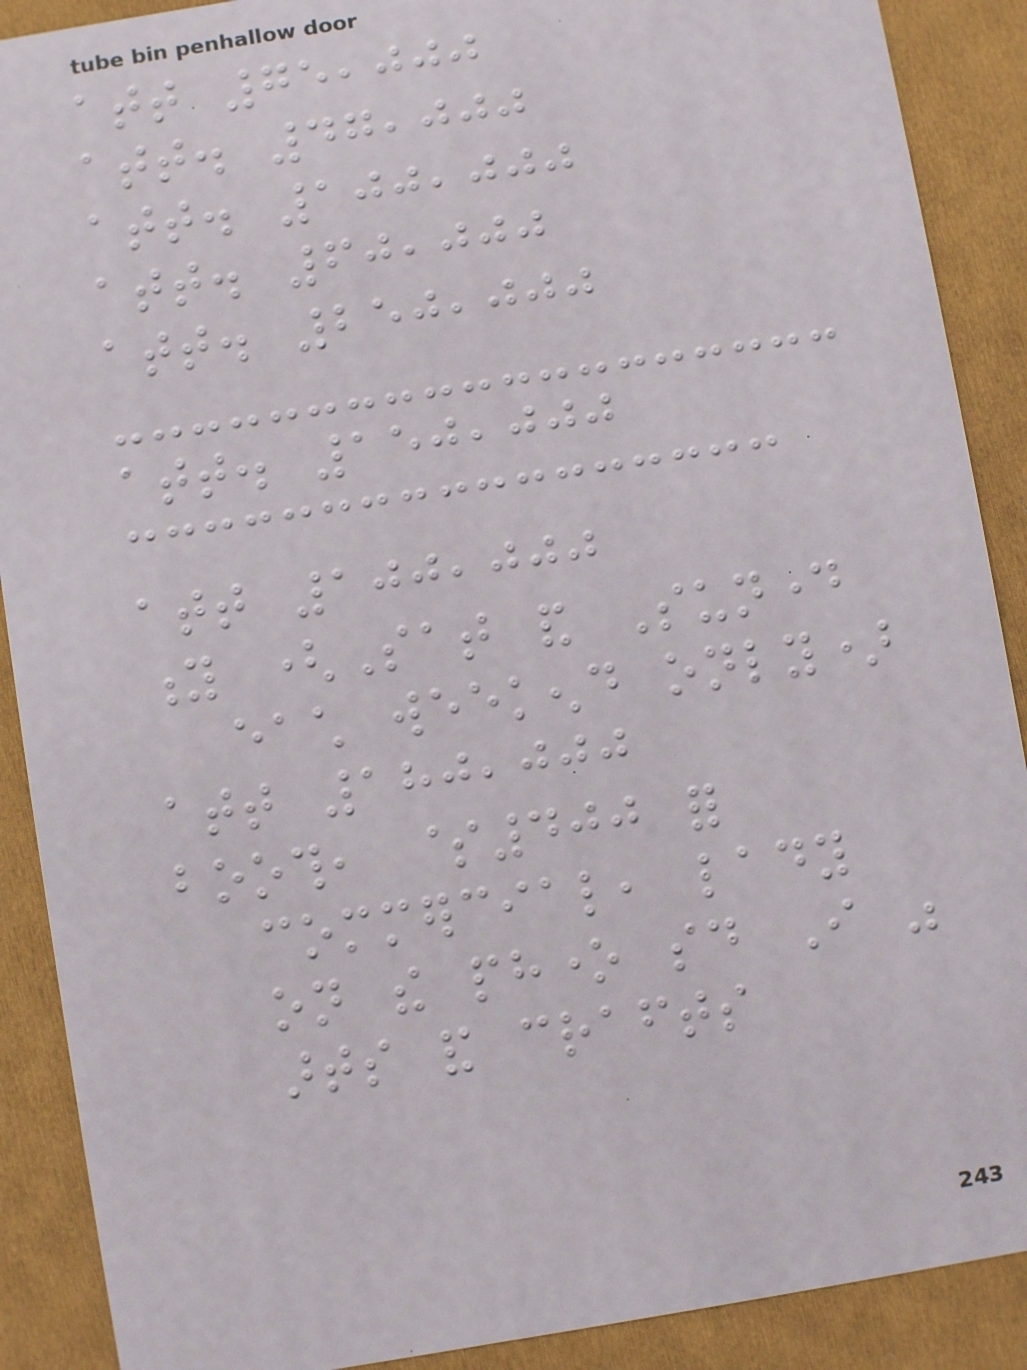att 75,000
att. 47,000
att. 100,000
att. 60,000
att. 250,000
att. 150,000
att 100,000
y (Sat and Sunday
each weekend only)
att 180,000
booth, $400 for
commercial, lady
on the phone said I was
arts and crafts
